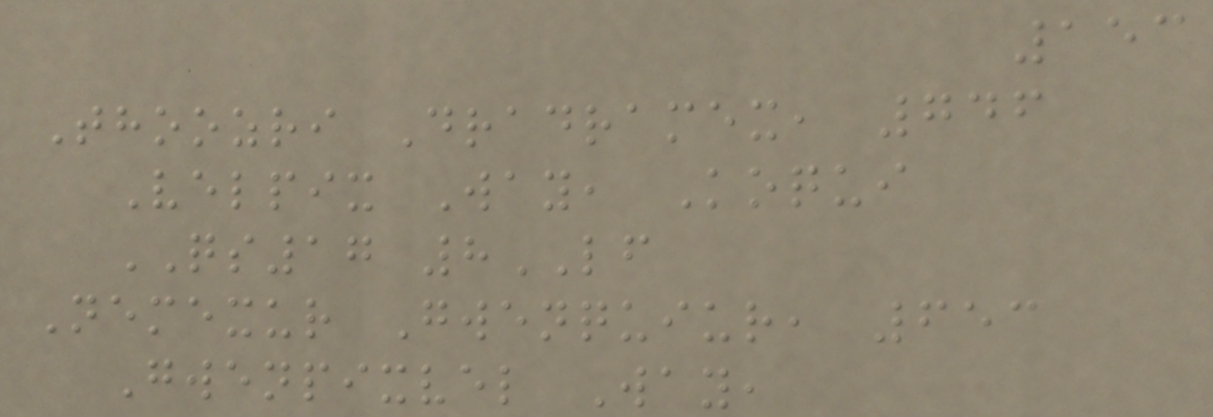153
Thoozri Dradramex, 746
Velpix Way, Koqui
QS17 8LF
Nemexur Gwenquiur, 653
Gwenpixvel Way,
